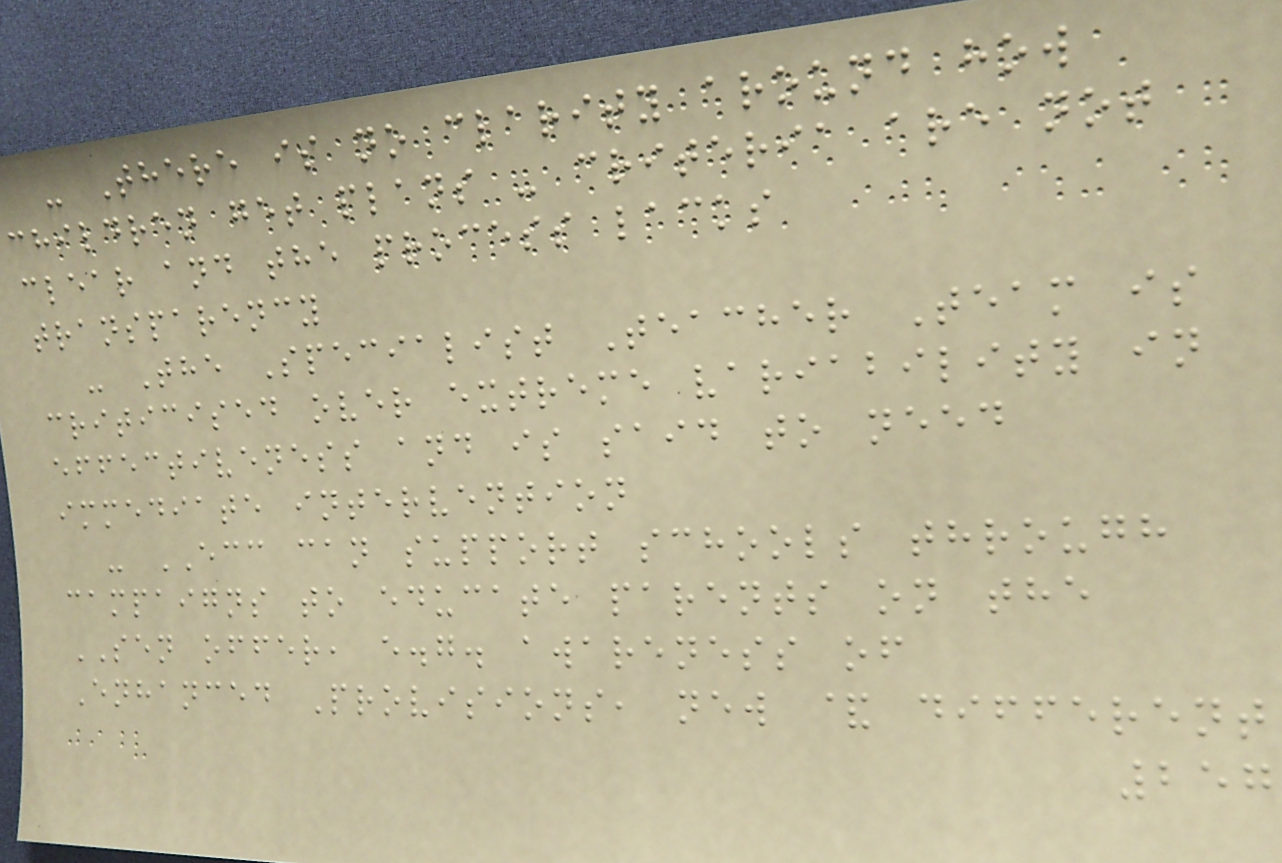- There is no clarity around how
children get plans - criteria are not
clear and the process lacks
transparency
- The Specialist Teacher Team is
criticised over extreme variability in
effectiveness and is said to need
immediate intervention
- ECC can support schools through
campaigns to educate parents on the
SEN offer, e.g. awareness of
Enhanced Provisions, new & different
257
